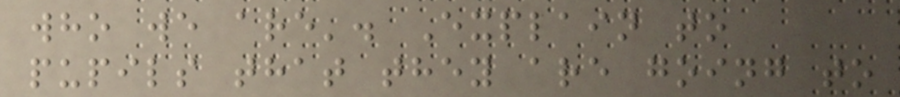who we are'. Explain to
pupils that they are going to
